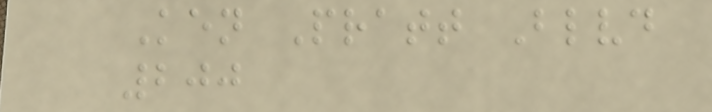Ken Pratt Blvd
200
